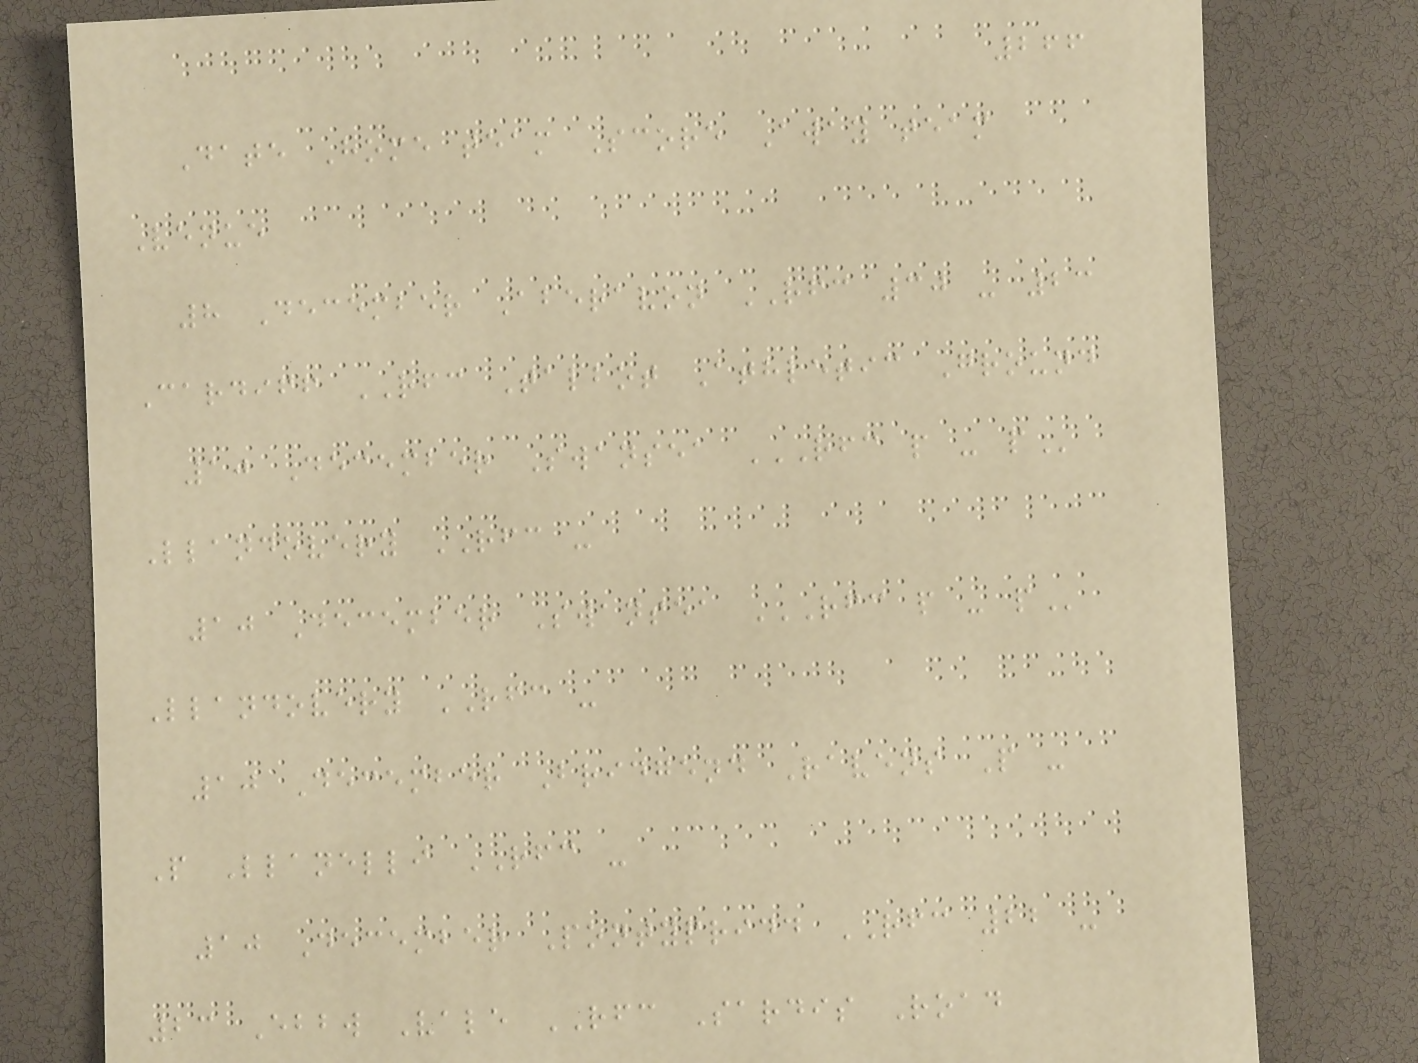266
Date Home team Score Away team
Venue
8 December Aberavon RFC 30 - 23
Cardiff RFC Talbot Athletic Ground
10 December Swansea RFC P - P
Llandovery RFC -
10 December Swansea RFC P - P
Llandovery RFC -
10 December Bridgend Ravens P -
P Llanelli RFC -
10 December Pontypridd RFC 22 -
23 Ebbw Vale RFC Sardis Road
